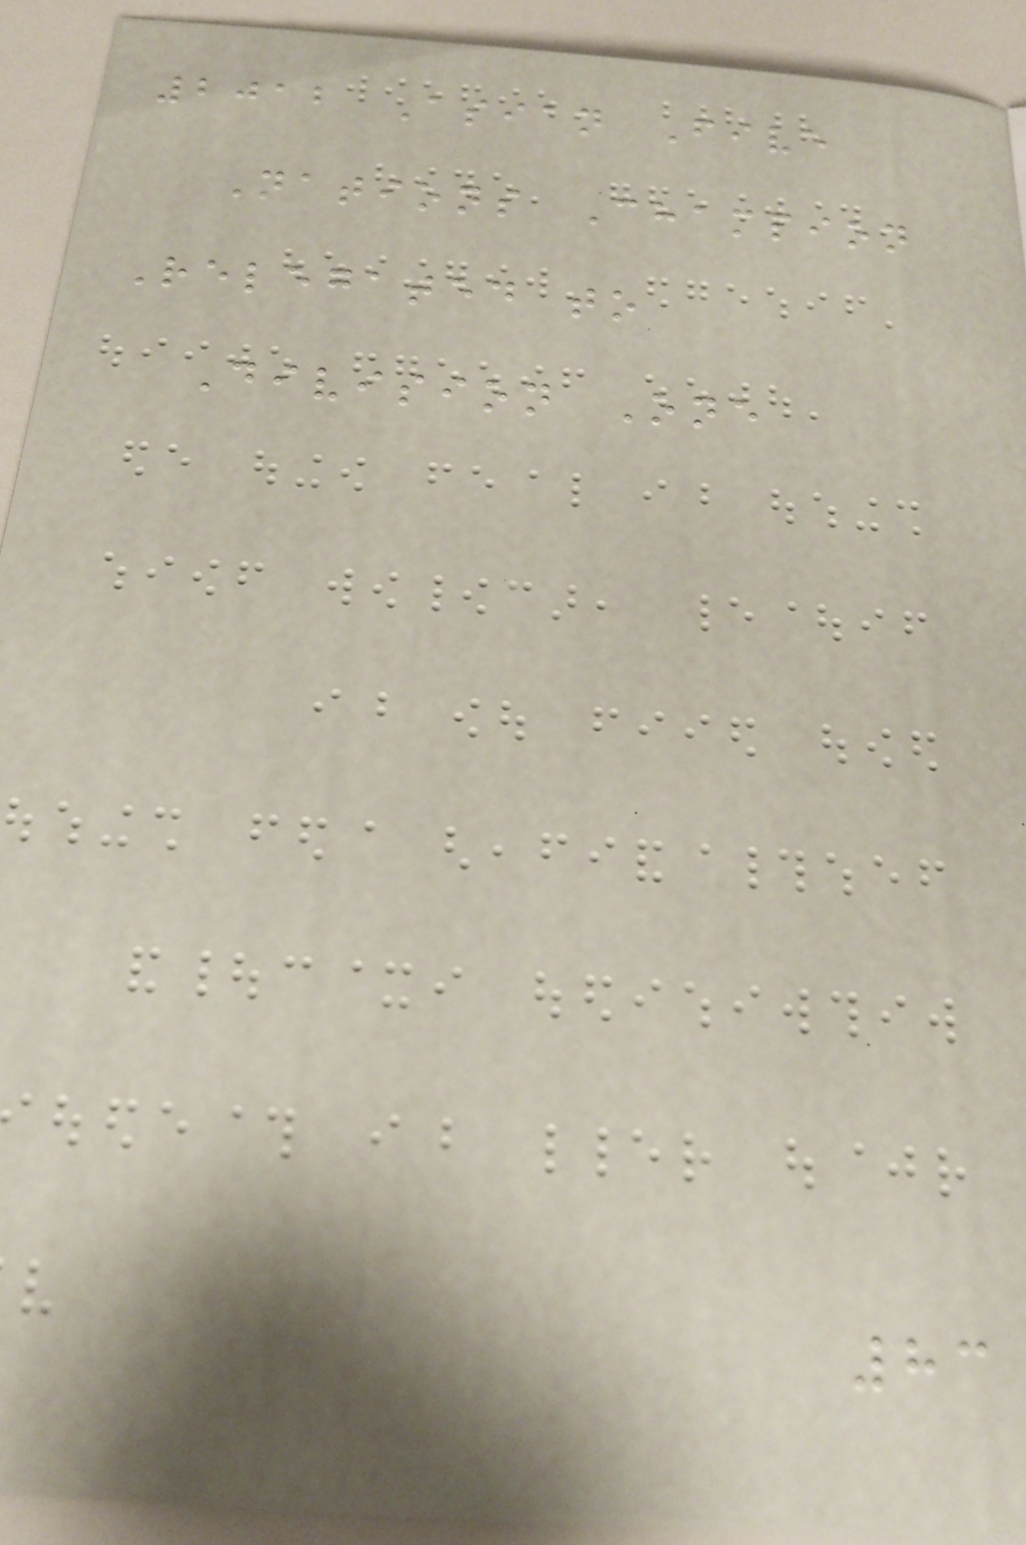2012 Asian Five
Nations Champion
Relegated to
Division One
83
